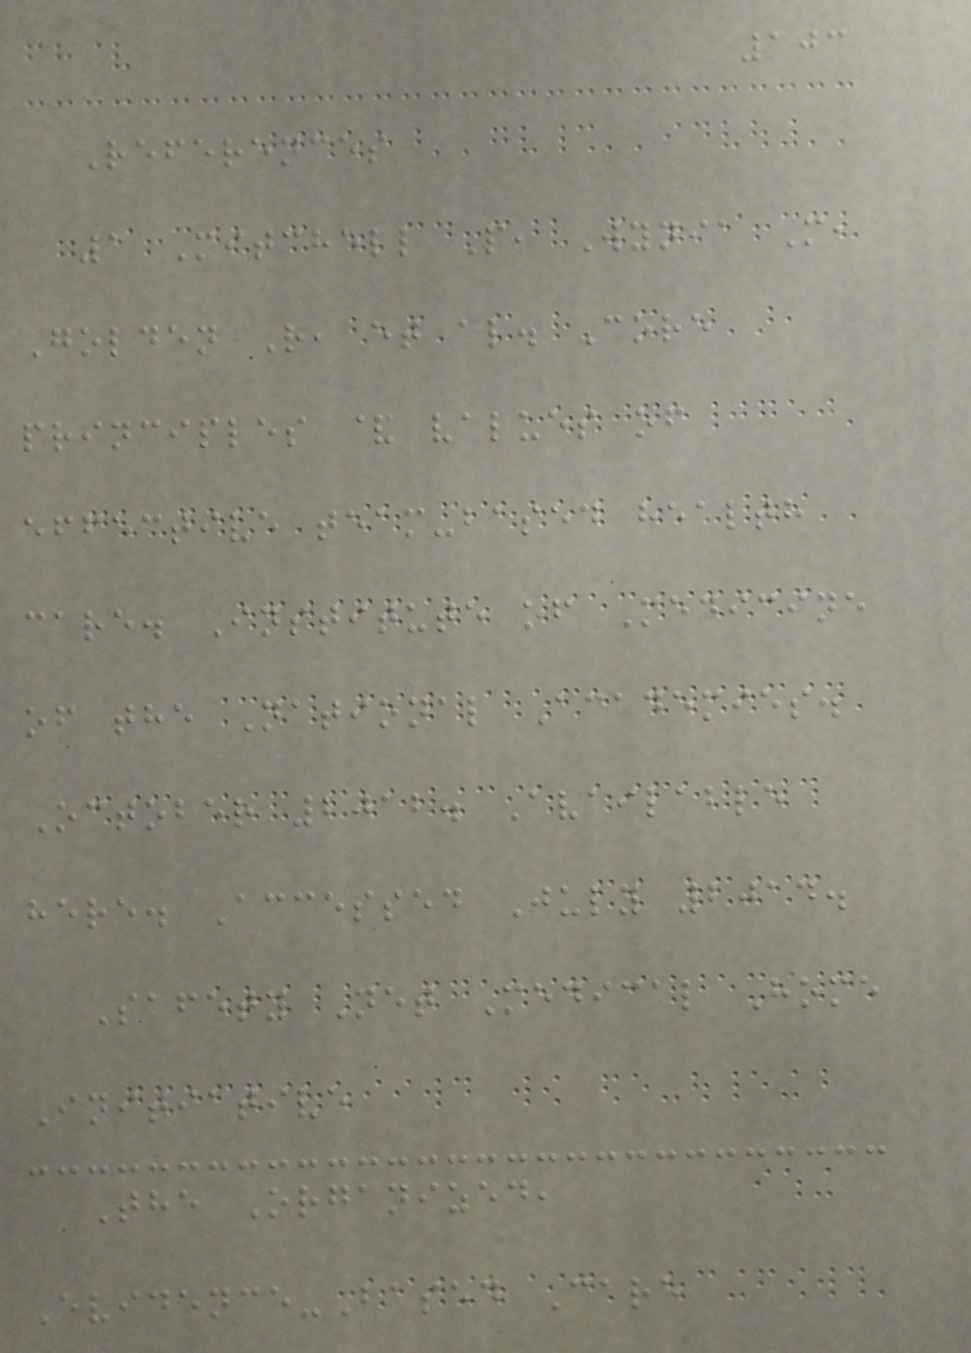103
References
1 Mitchell P, Wynia M,
Golden R, et al. Core
principles & values of
effective team-based health
care. Institute of Medicine
of the National Academies.
October 2012. Available
here. Accessed July 2014.
Safety Net Medical Home
Initiative
The Organized,
Evidence-Based Care
